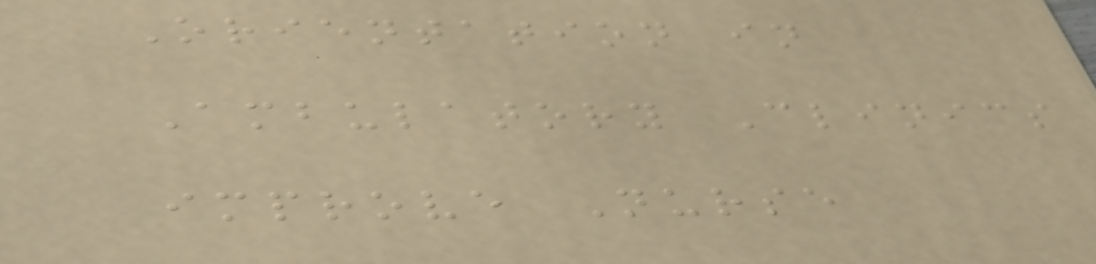Orientation in
Ambulatory Clinics
improve Nurse
